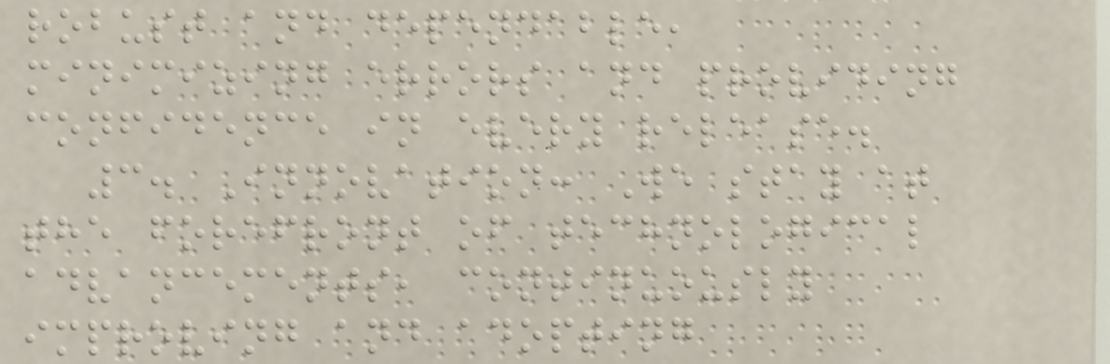robust and dependable,
minimizing errors and providing
confidence in every release.
3. Innovation: We stay at
the forefront of technological
advancements, continuously
improving and adopting
